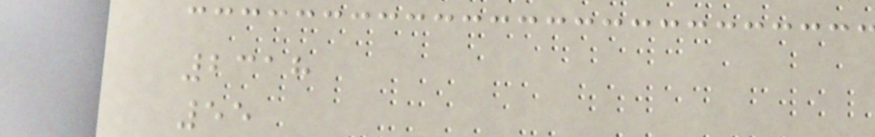2318
55
